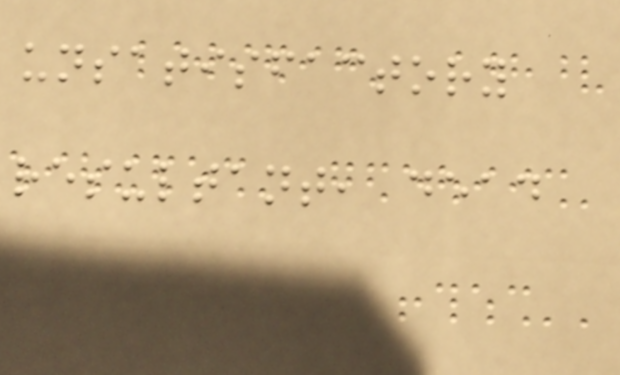unsatisfactory
resultant, dead
